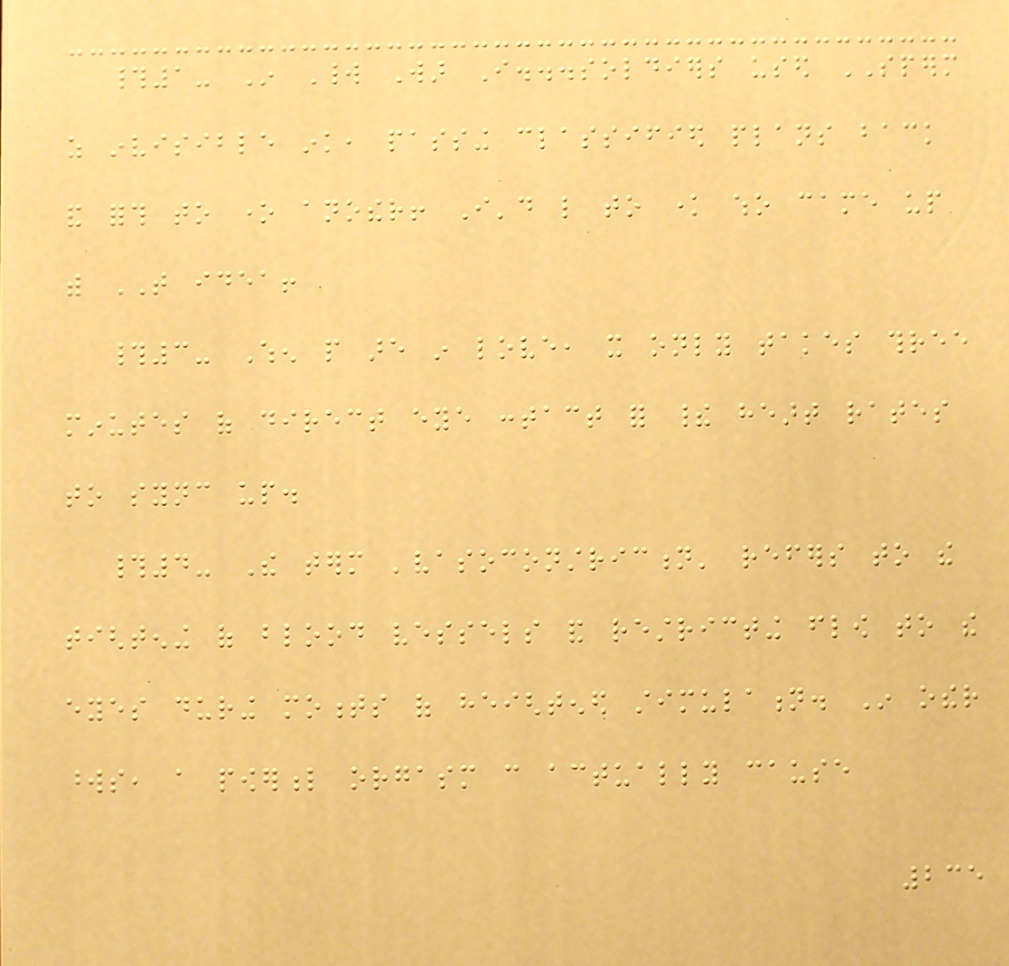#1- In World War I...soldiers used SPERM
as invisible ink, passing classified plans back
and forth to one another! I'd like to know who came up
with THAT idea!
#3- When people are in love, it only takes three
minutes of direct eye contact for their heart rates
to sync up.
#4- The term 'vasoconstriction' refers to the
tightening of blood vessels and restricting flow to the
eyes during moments of heightened stimulation. In other
words, a powerful orgasm can actually cause
235
